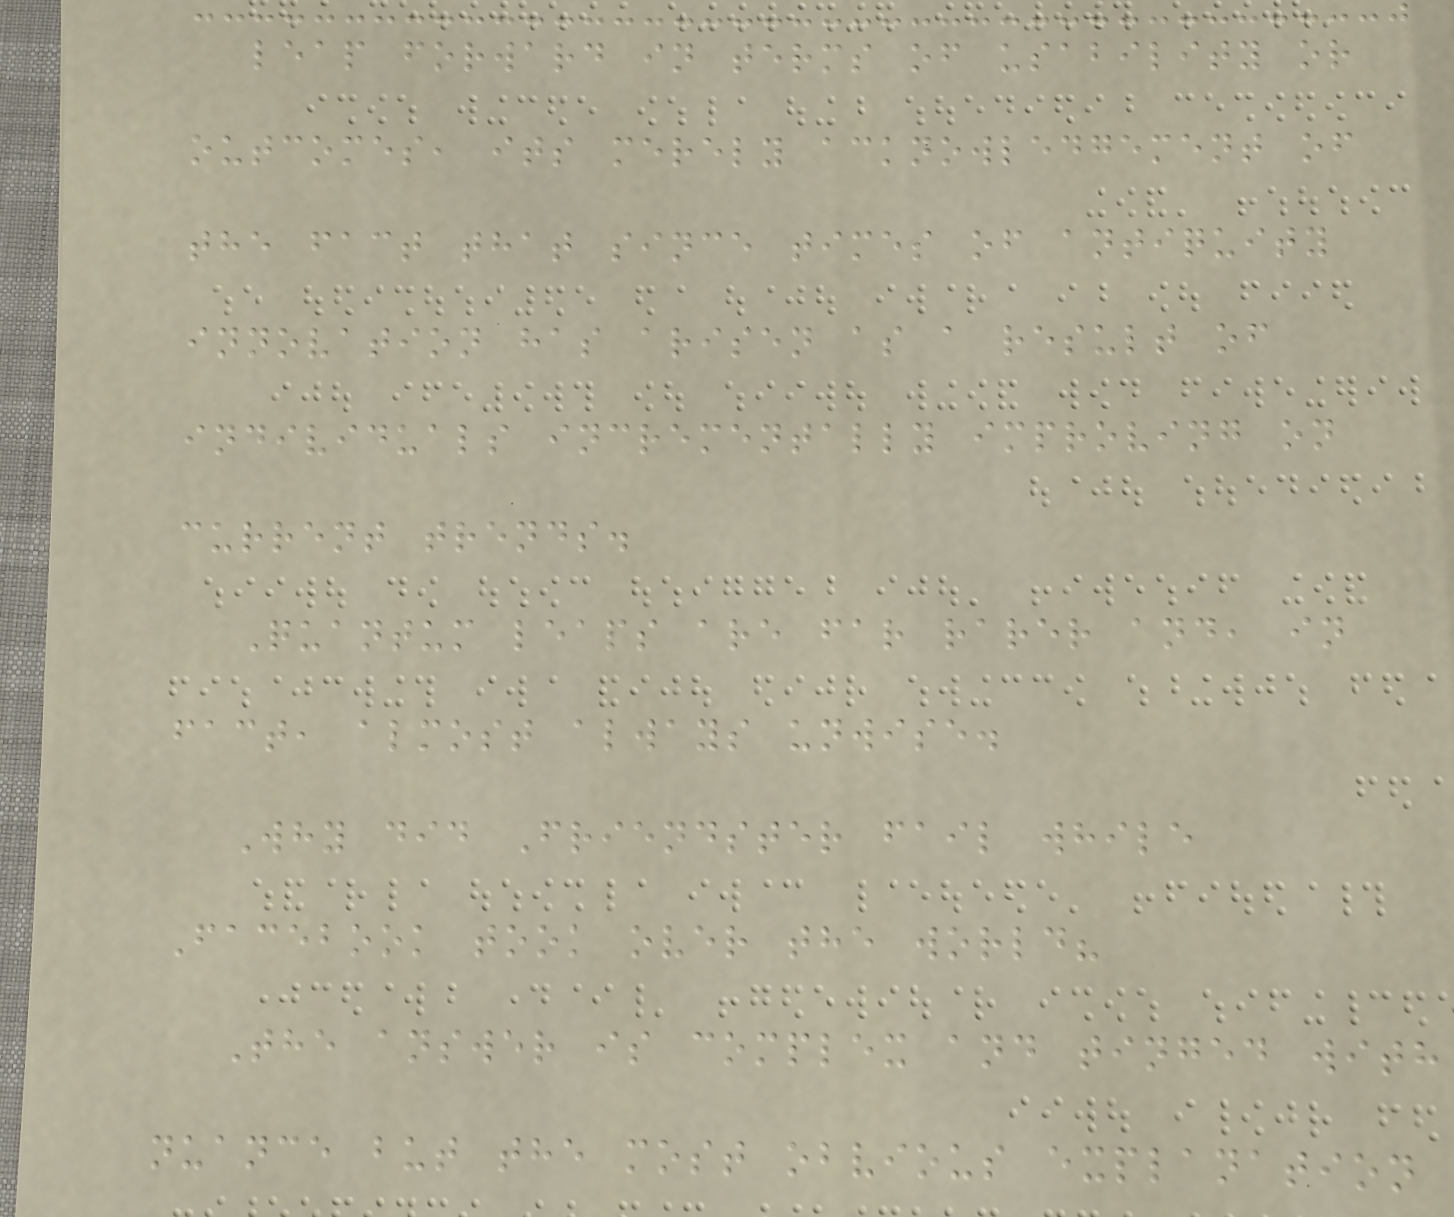leap forward in terms of usability or
outcomes, its merely acknowledgement of
the fact that since times of antiquity
innovation has arisen as a result of
individuals incrementally improving on
current trends.
Quantum leaps are far rarer and, in
fact, almost always unwise.
Why did Friendster fail while
Facebook took over the world?
The answer is complex and tinged with
nuance but the most obvious explanation
